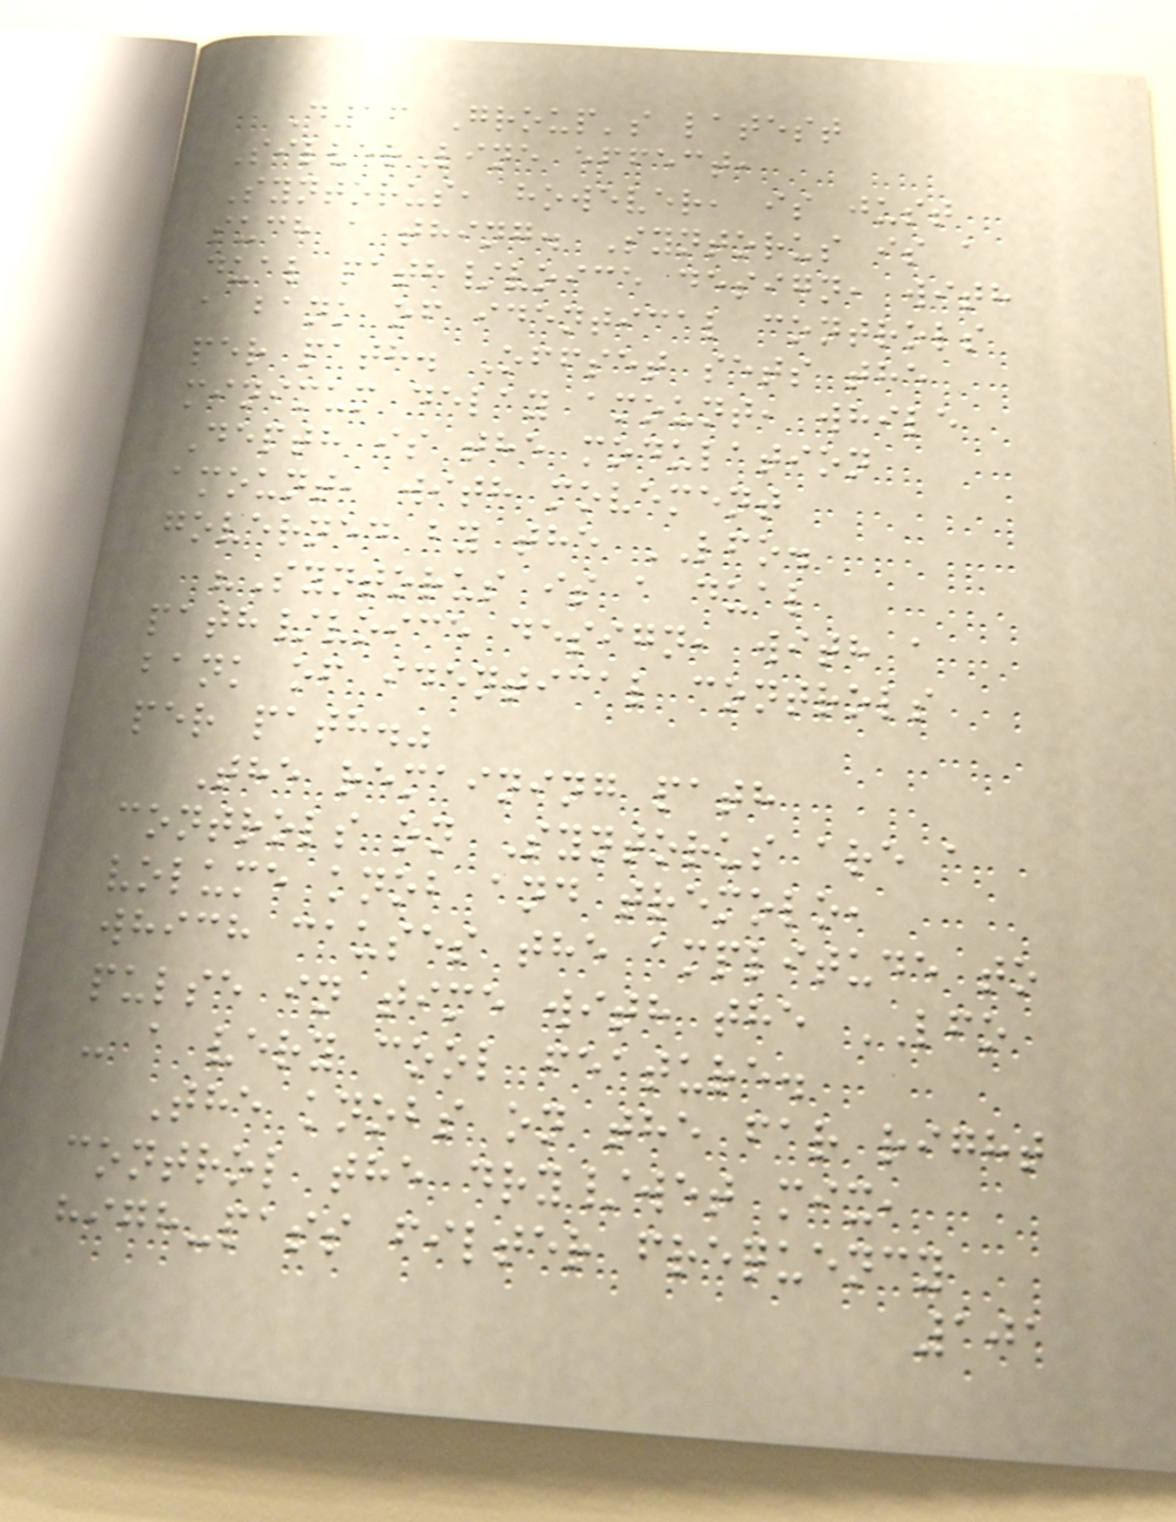D16 Group's latest
SilverLine effect,
Syntorus, however, is just
such a thing. Syntorus is a
dual path/voice design, with
a bank of identical controls
per path. Offset sets the
minimum delay amount, while
Depth is the modulation
amount, with movement
governed by the LFO.
"Syntorus is a dual
path/voice design, with a
bank of identical controls
per path."
The remaining path
controls on Syntorus are a
volume knob and tremolo,
which causes the amplitude to
pulse in time with the LFO
- a very cool feature.
The knobs on the far right
control the dry/wet mix,
high-pass filter frequency
101
